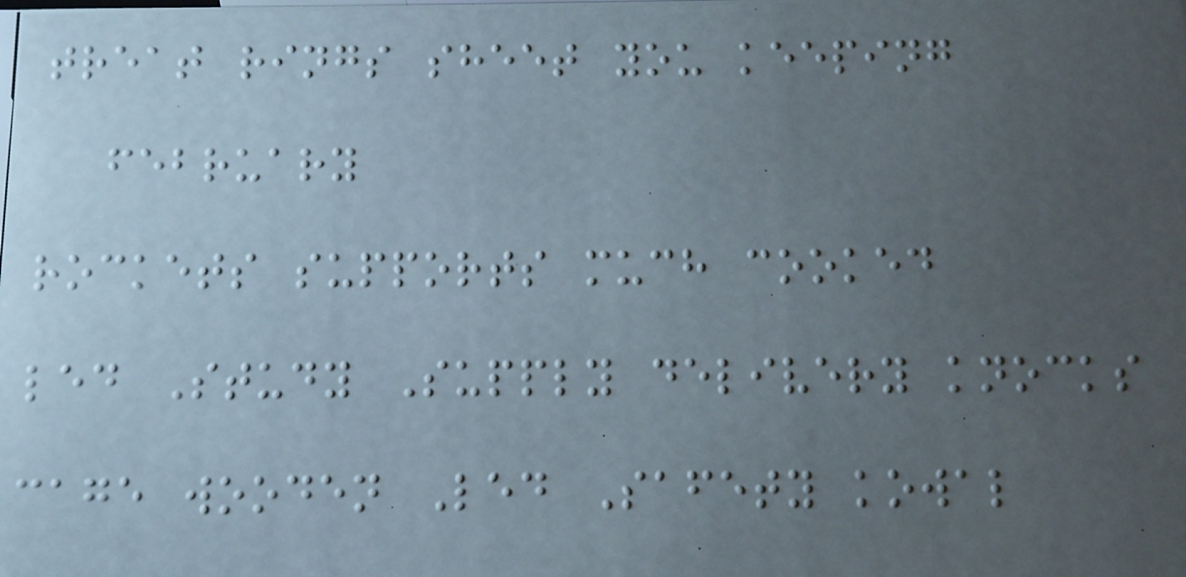treat rings sheet you keeping
february
rockets supports much cooked
led Study Supply delivery knocks
cage wooden Led Safety kowal
